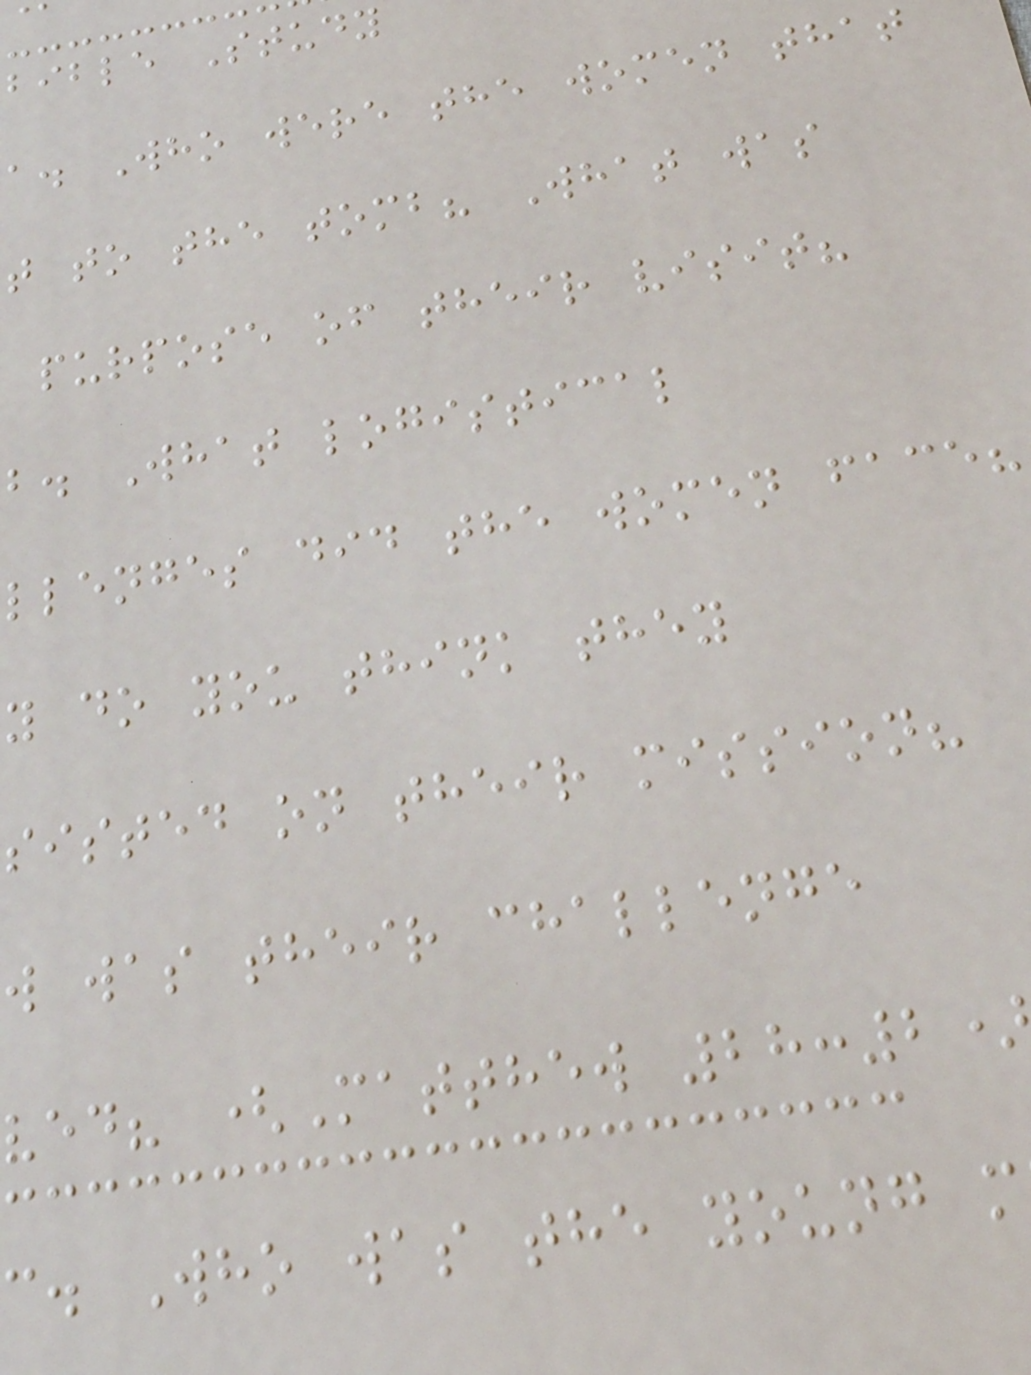bible Study
a. Who were the women that
t to the tomb? What was
purpose of their visit?
b. What logistical
llenges did the women face?
y do you think they
sisted on their mission?
w was their challenge
ved? (Matthew 28:2
c. Who was the young m
